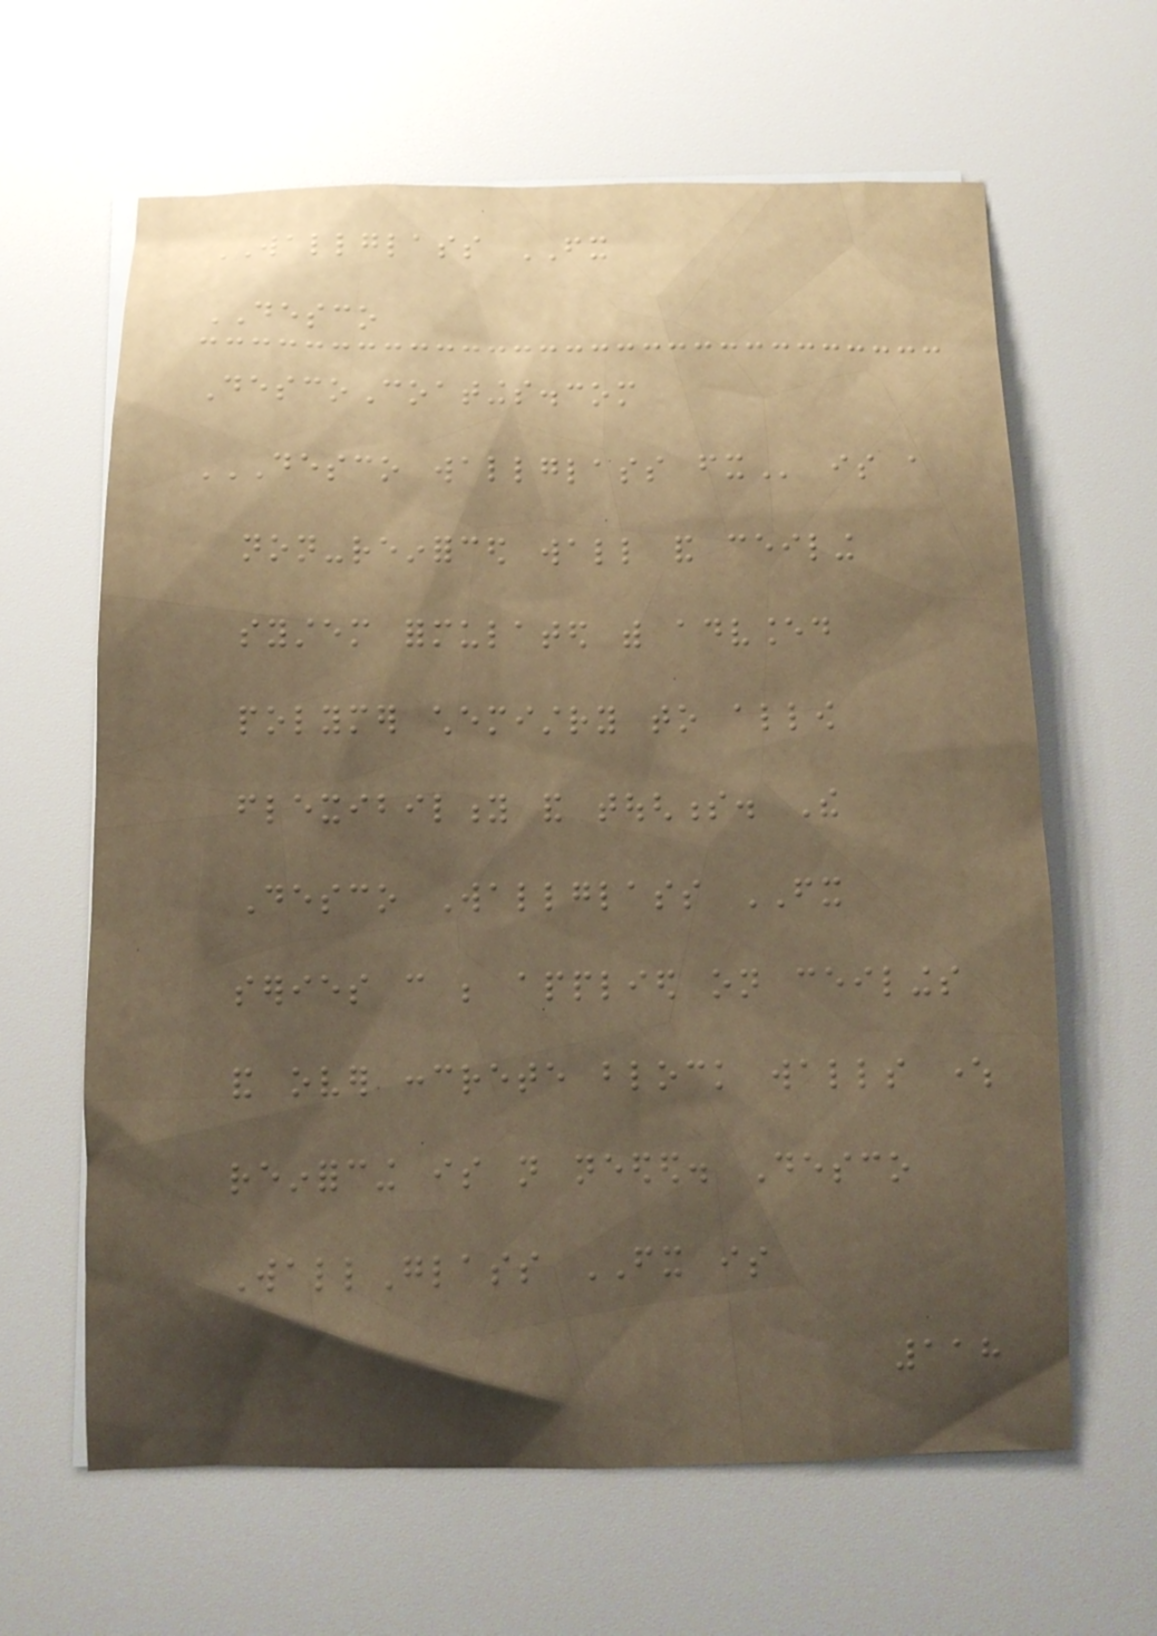WALLGLASS FX
DESCO
DescoCoatings.com
DESCO WALLGLASS FX is a
non-reinforced wall and ceiling
system formulated with advanced
polymer chemistry to allow
flexibility and toughness. The
Desco Wallglass FX
series can be applied on ceilings
and over concrete block walls where
reinforcing is not needed. Desco
WallGlass FX is
118
